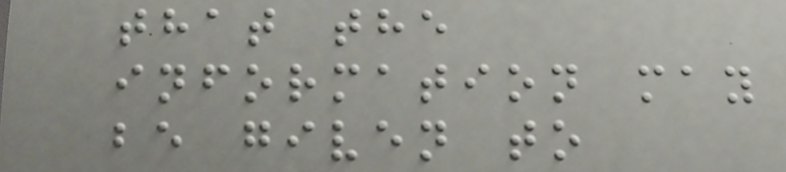that the
information may
be given to
